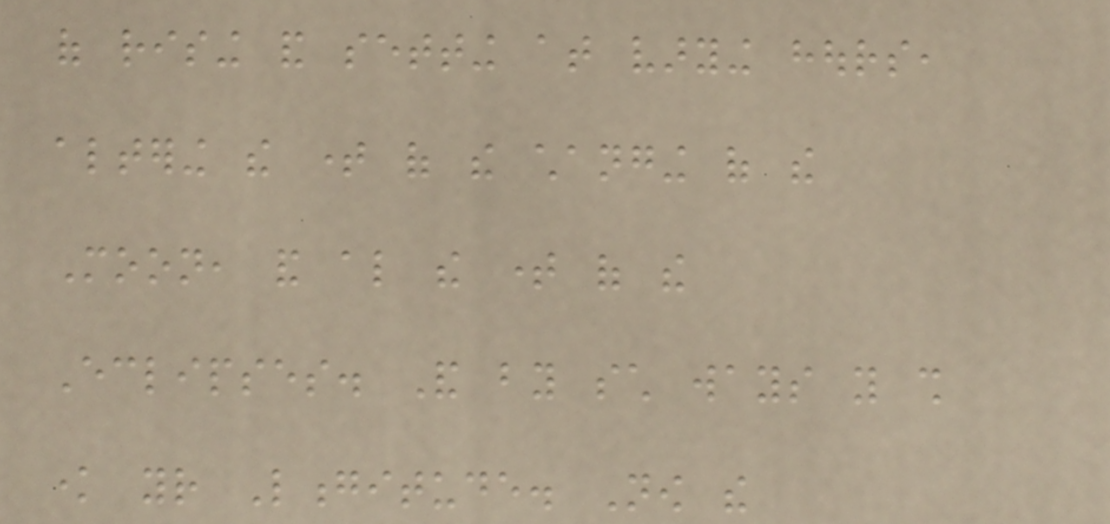of rising and setting at varying hours,
altering the time of the changing of the
Moon, and also the time of the
Eclipses. And by such ways you shall
know your Longitude. Now the
